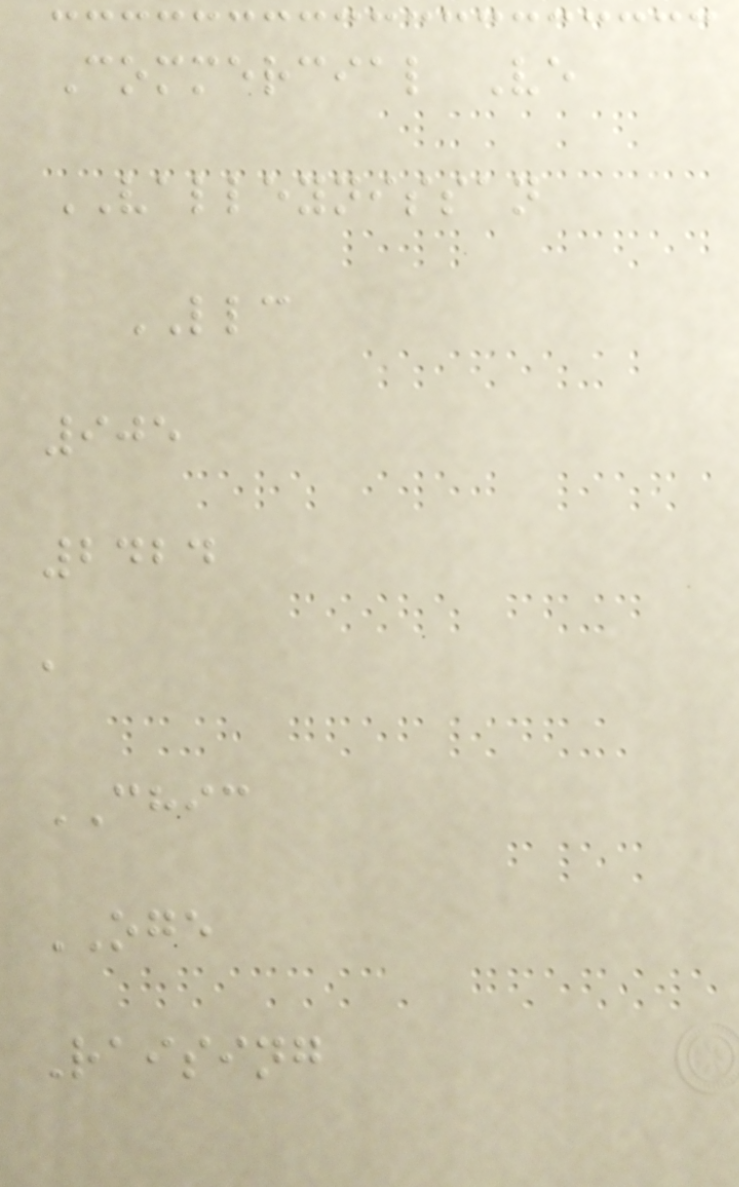Commercial Ve
VALLEYNISSAN
LLC
905
2424
a
CHIC
OGE
Raising
